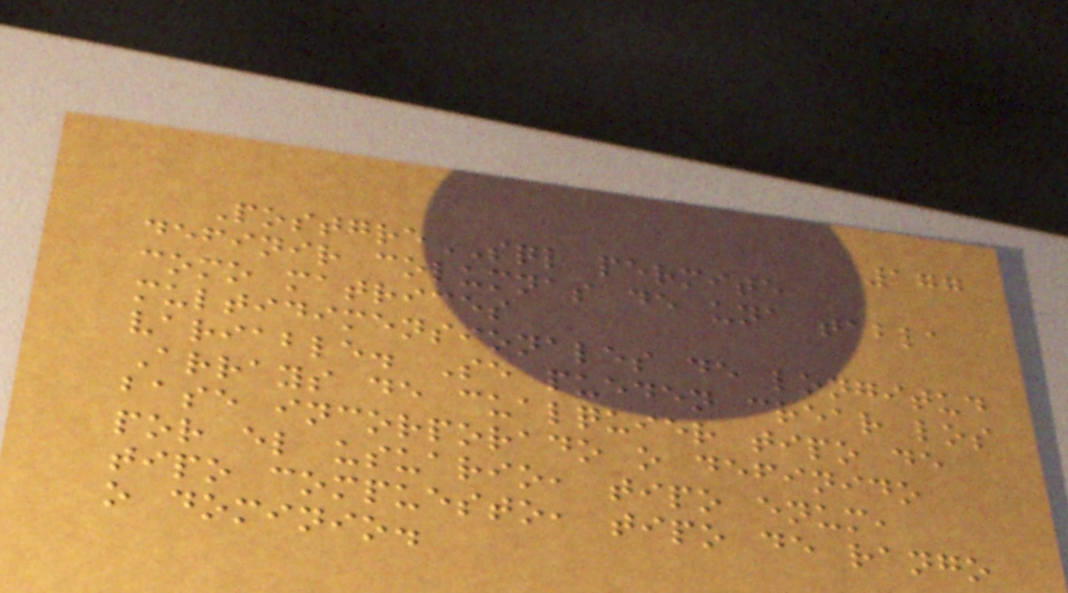177
PostgreSQL permite
definir columnas de una tabla
como matrices
multidimensionales de longitud
variable. Se pueden crear los
Arrays de cualquier tipo de
base incorporado o definido
por el usuario, tipo enum,
tipo compuesto, tipo de rango
o dominio.
